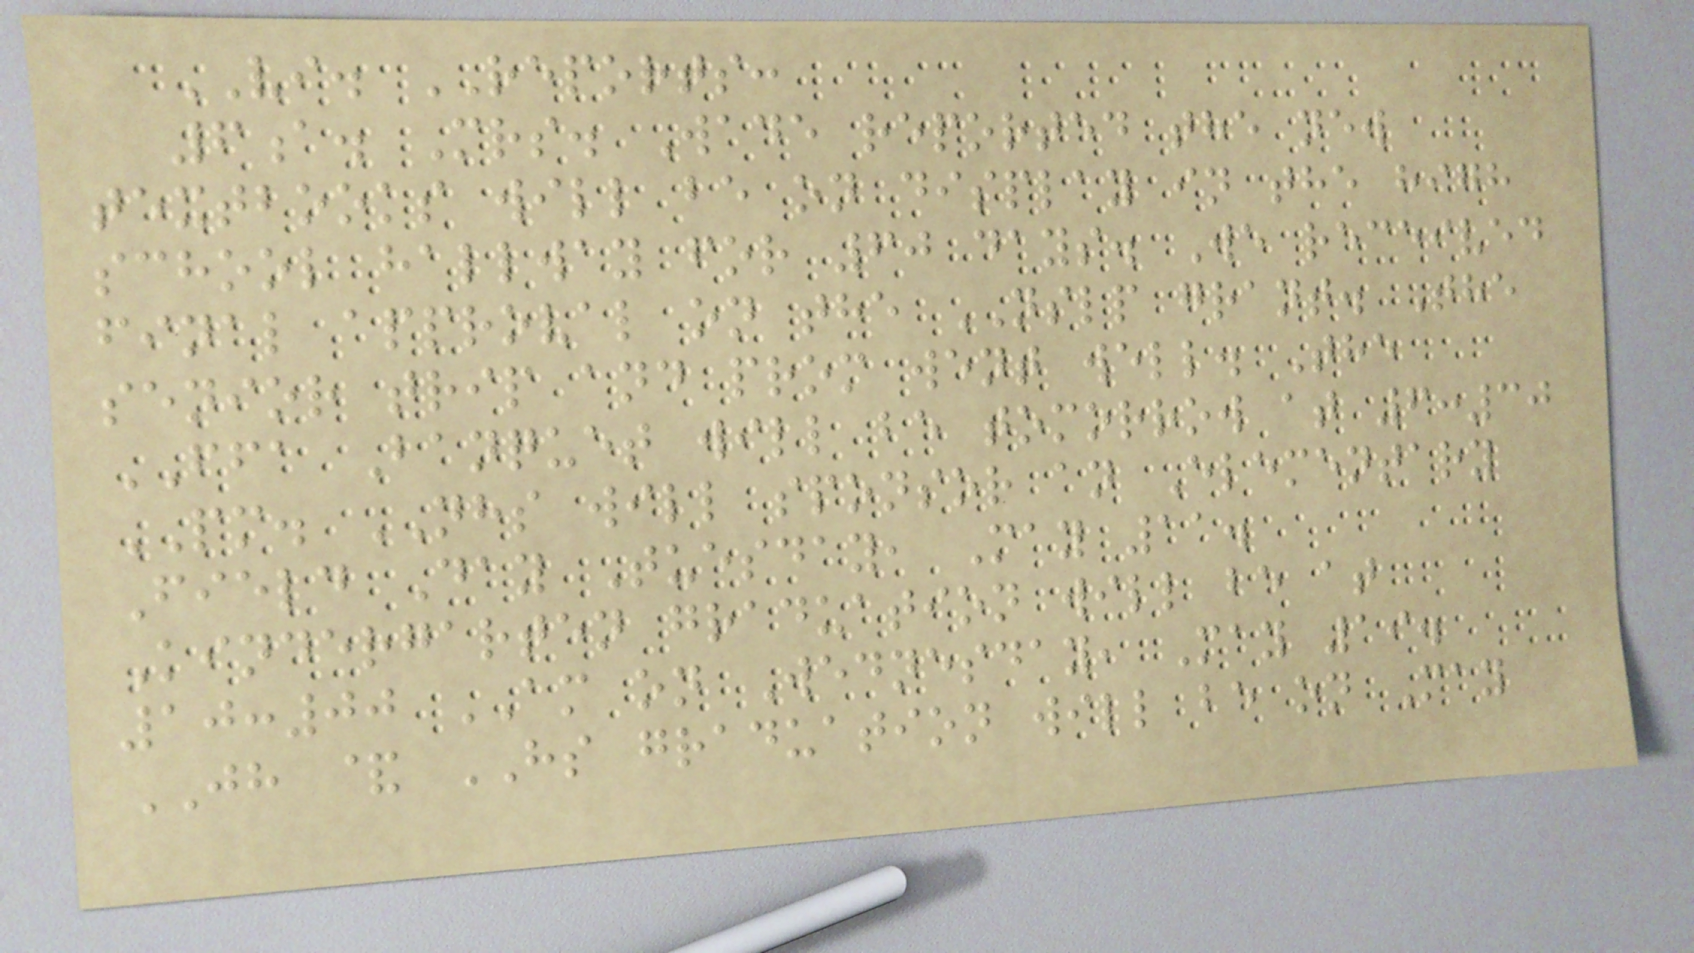VI. REPORTS:
6a. Mrs. Wade reported the new
textbooks will be on display in the high
school hallway for 60 days. We received
final approval on the NSLP grant. The
senior trip and prom went well. The
FFA Banquet will be tomorrow at 6:30
PM. NHS will sponsor an Elementary
Field Day Tuesday, May 11.
Kindergarten graduation will be at
10:00 AM on Wednesday, May 19.
JH & HS graduation will be on May
